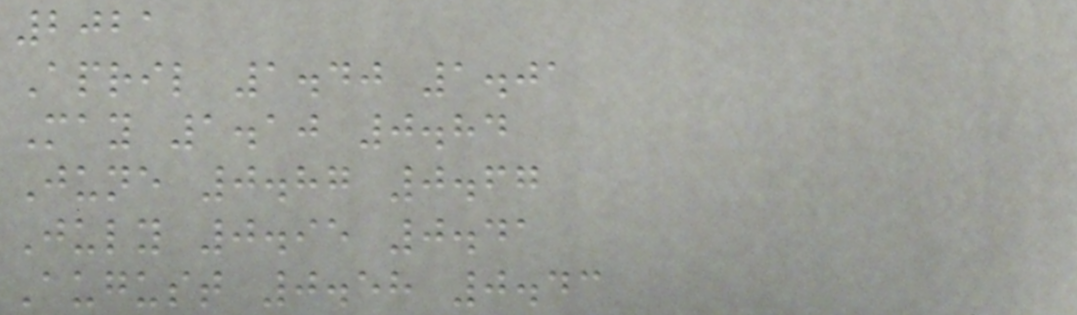2021
April 1.40 1.01
May 1.10 0.84
June 0.87 0.67
July 0.95 0.41
August 0.58 0.43
